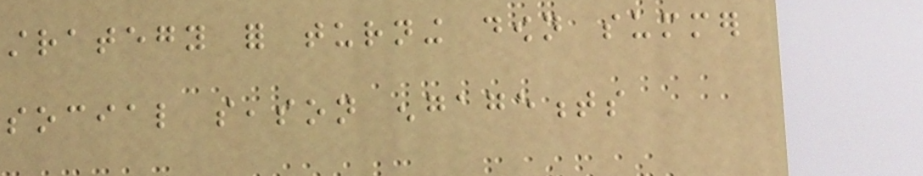strategy for turning down summer
social season engagements
